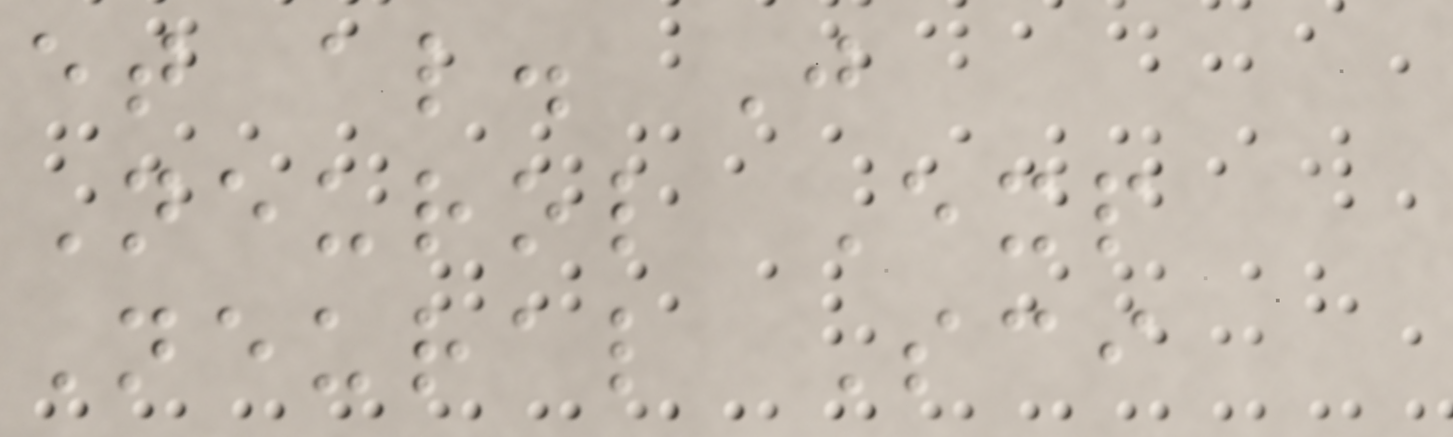et al. J
Neurol Exp
Neural Sci
